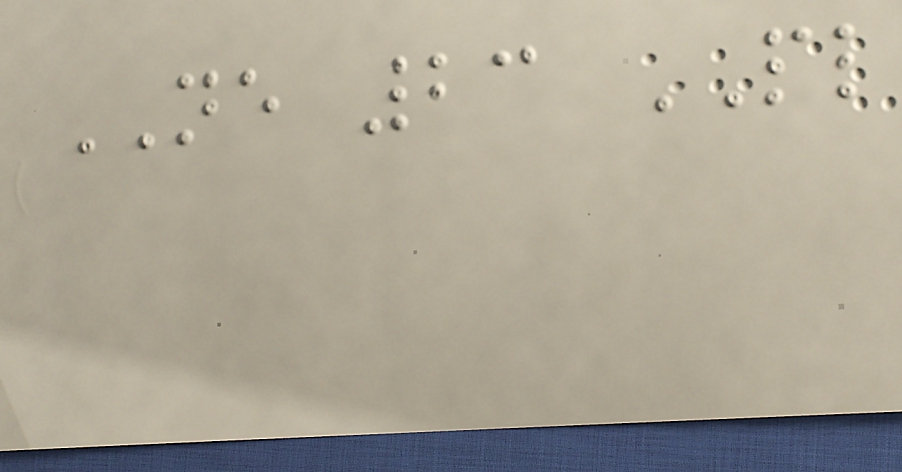NE 23 PL
